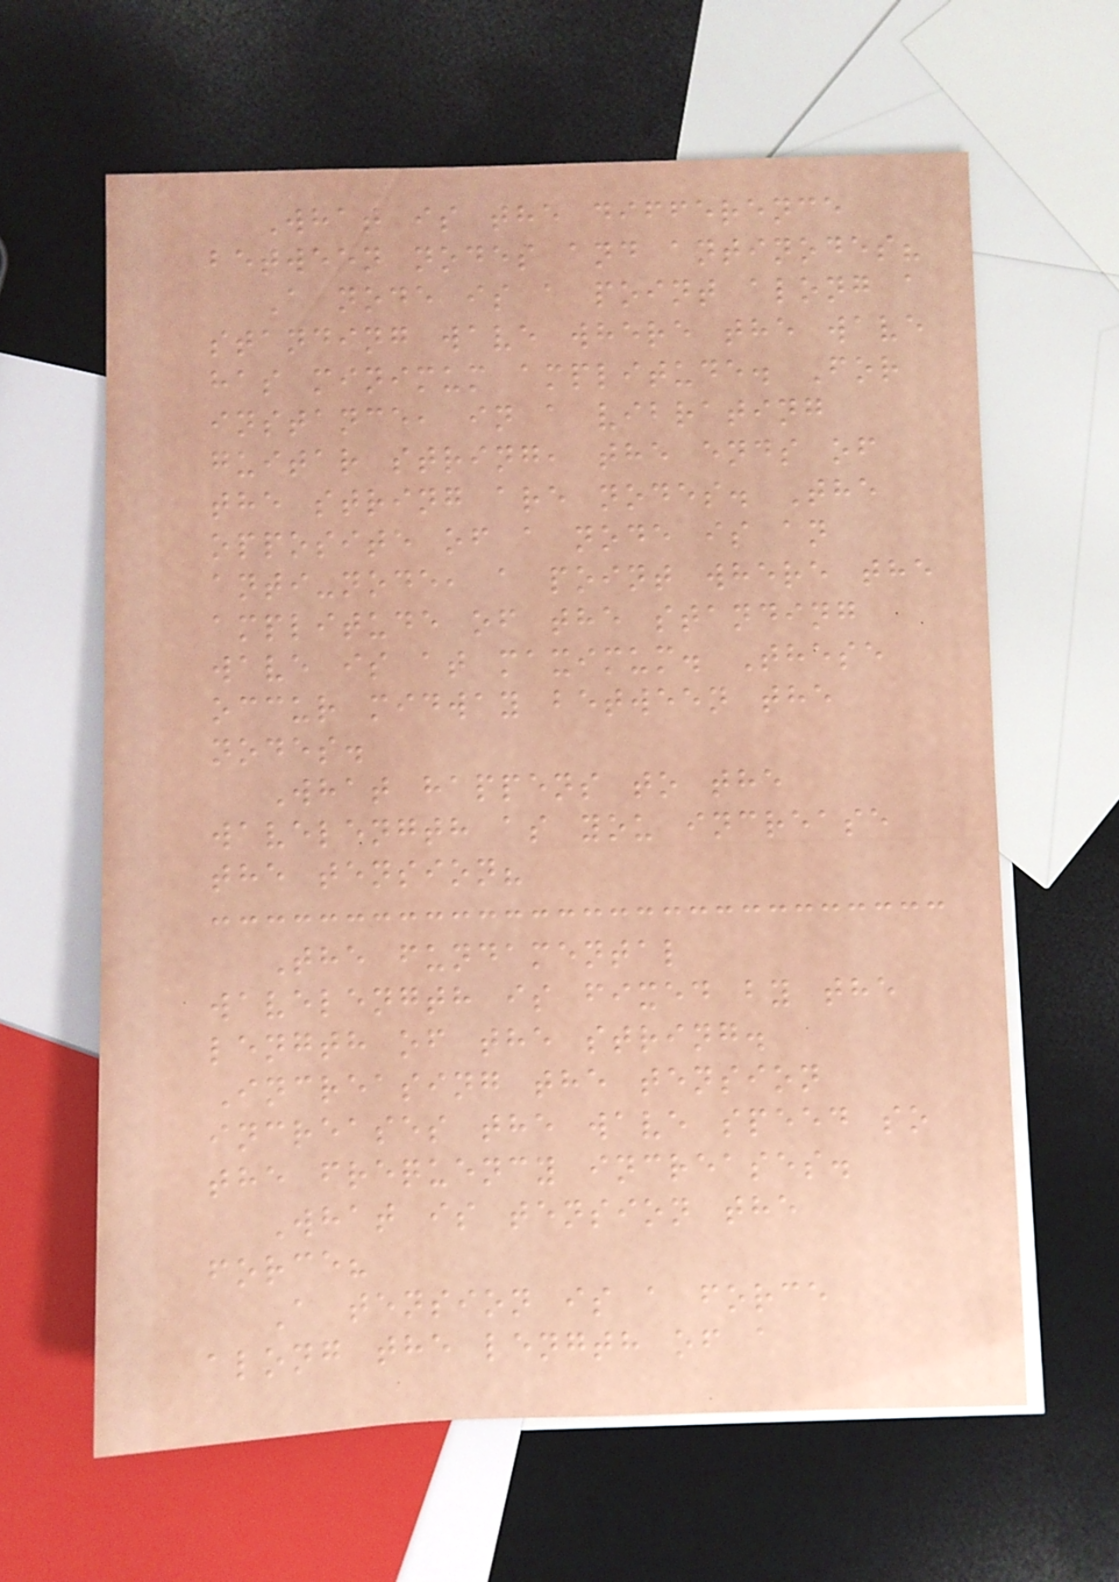What is the difference
between nodes and antinodes?
A node is a point along a
standing wave where the wave
has minimum amplitude. For
instance, in a vibrating
guitar string, the ends of
the string are nodes. The
opposite of a node is an
anti-node, a point where the
amplitude of the standing
wave is at maximum. These
occur midway between the
nodes.
What happens to the
wavelength as you increase
the tension?
The fundamental
wavelength is fixed by the
length of the string.
Increasing the tension
increases the wave speed so
the frequency increases.
What is tension the
force?
A tension is a force
along the length of a
